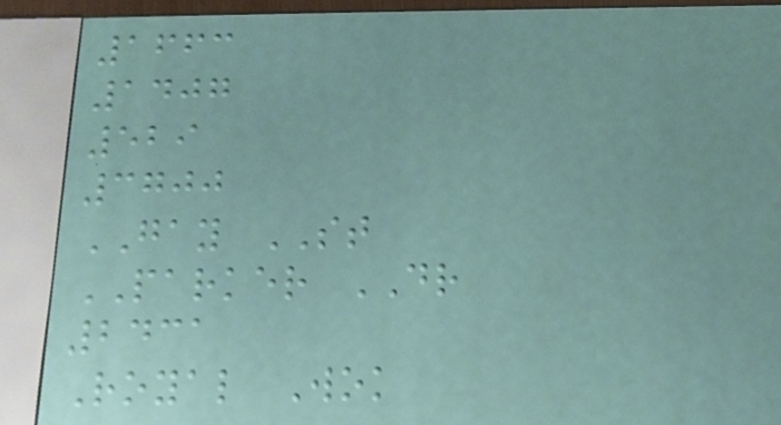1663
1407
529
3700
GAY ST
PARKER DR
2431
Royal Wok
